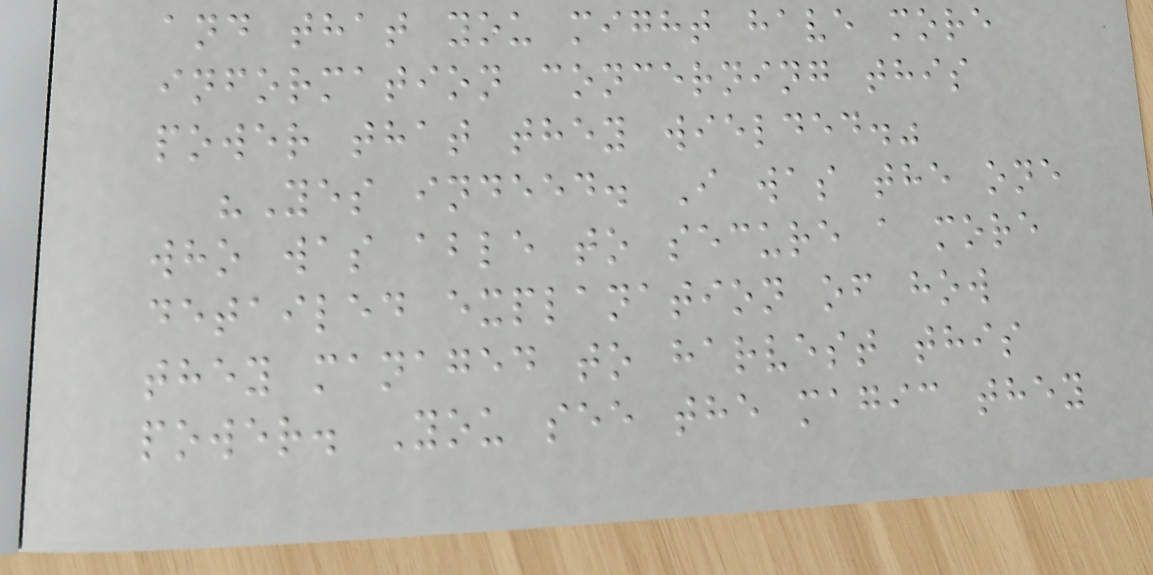and that you might have more
information concerning this
power that they wielded."
"Yes indeed. I was the one
who was able to secure a more
detailed explanation of how
they managed to harvest this
power. You see the magic they
